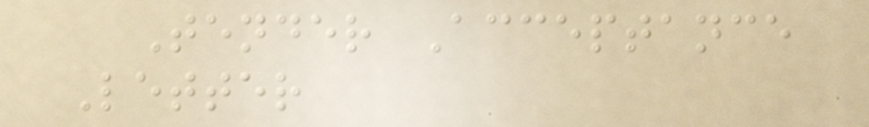Tender Acceptance
Letter
